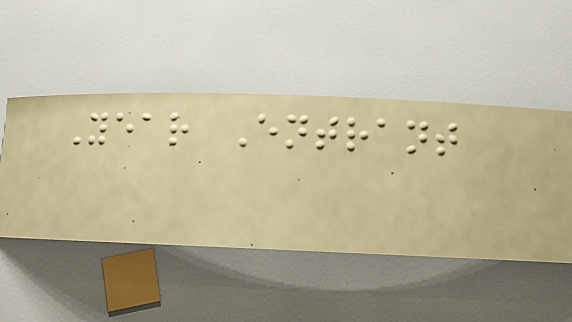Year Entrant
